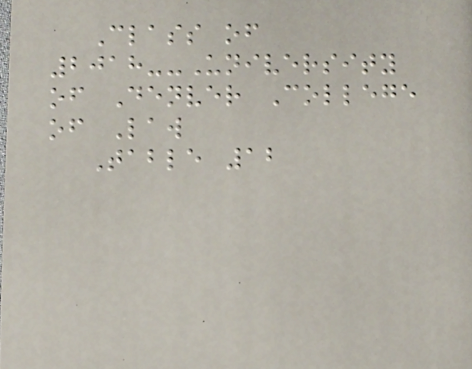Class of
2018--University
of Denver College
of Law
Table 12
